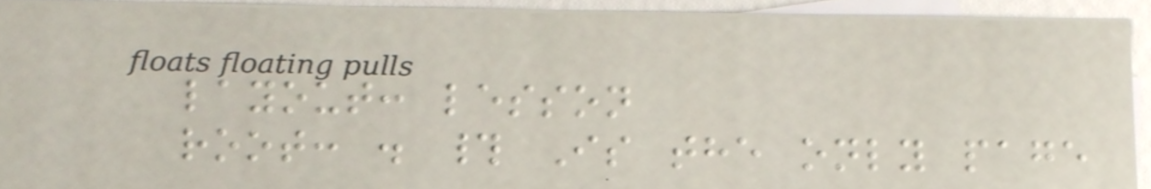layout: lesson
root: . # Is the only page
